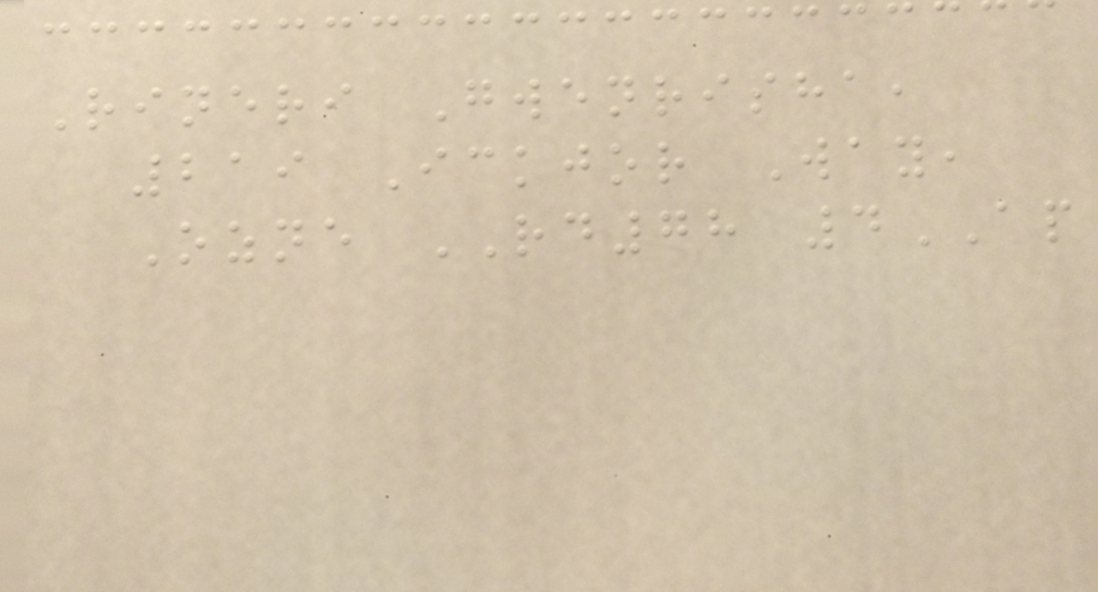Rineri Gwenrisha,
219 Ickjor Way,
Ozne RD78 4AP
